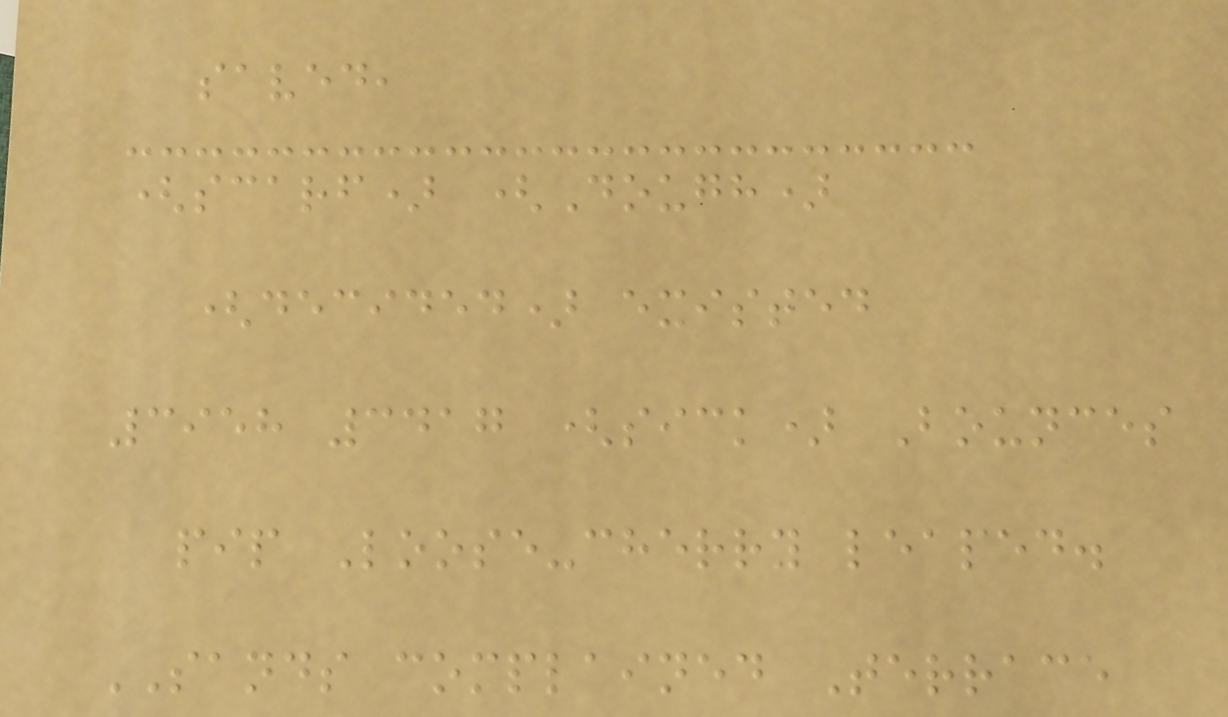saved,
(scarf) (Dough)
(decided) existed
3958 3417 (sick) Bounces
pip Loose-cherry leaped.
SANDS complained Terrace
